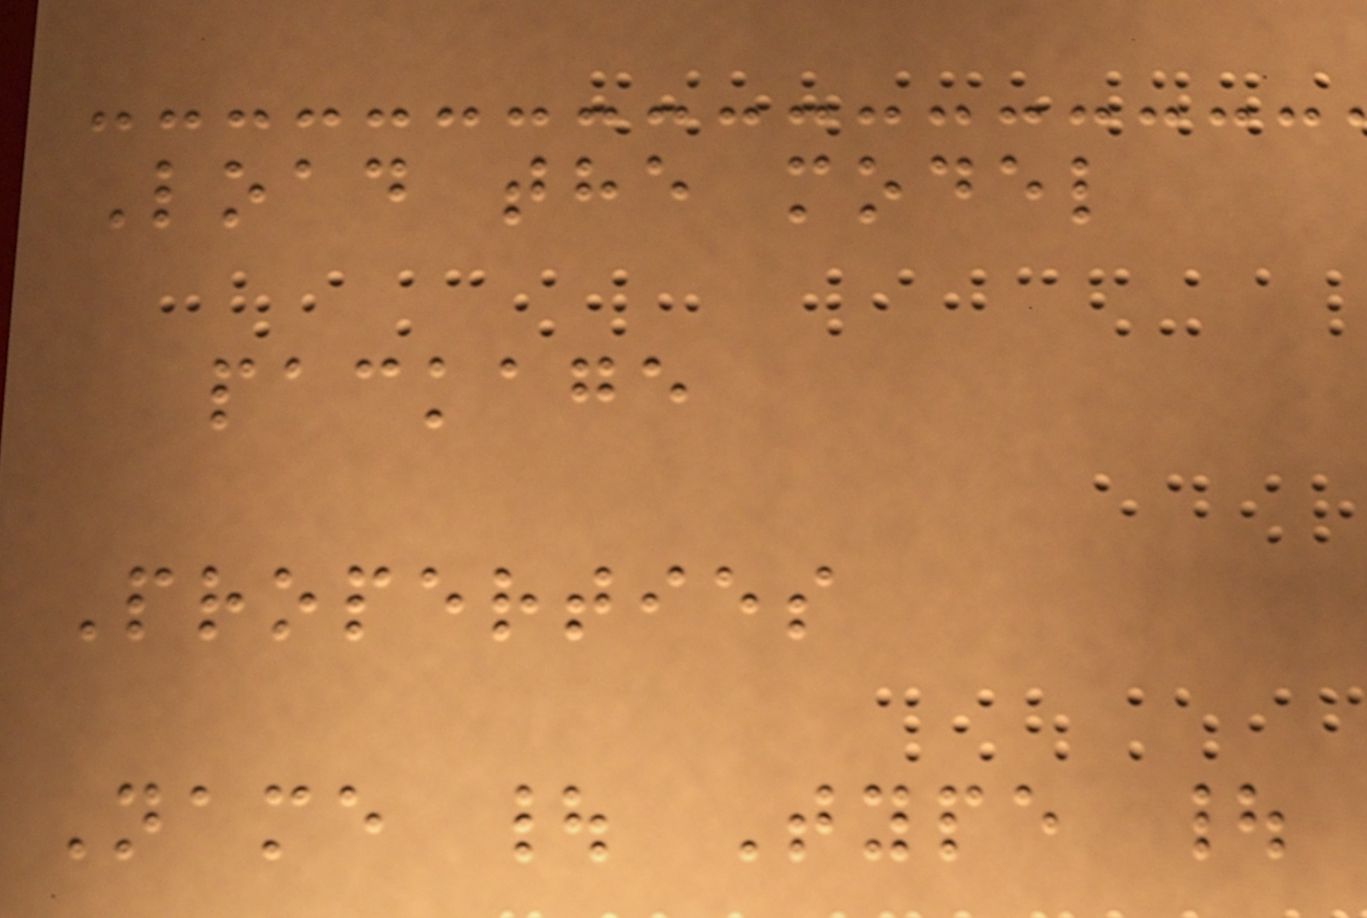Load the model
package
Properties
Name | Type |
